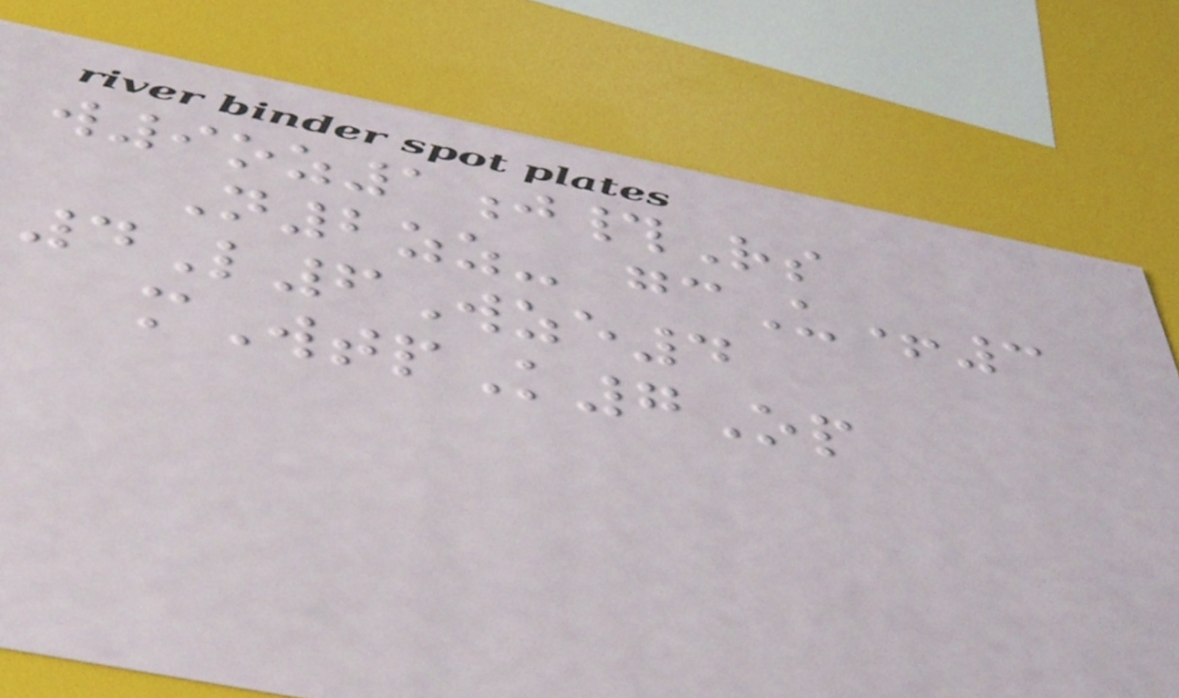w9oz1j#Rs
N2zz- gcU+3
4L6Wze4
mWtpK7Op
